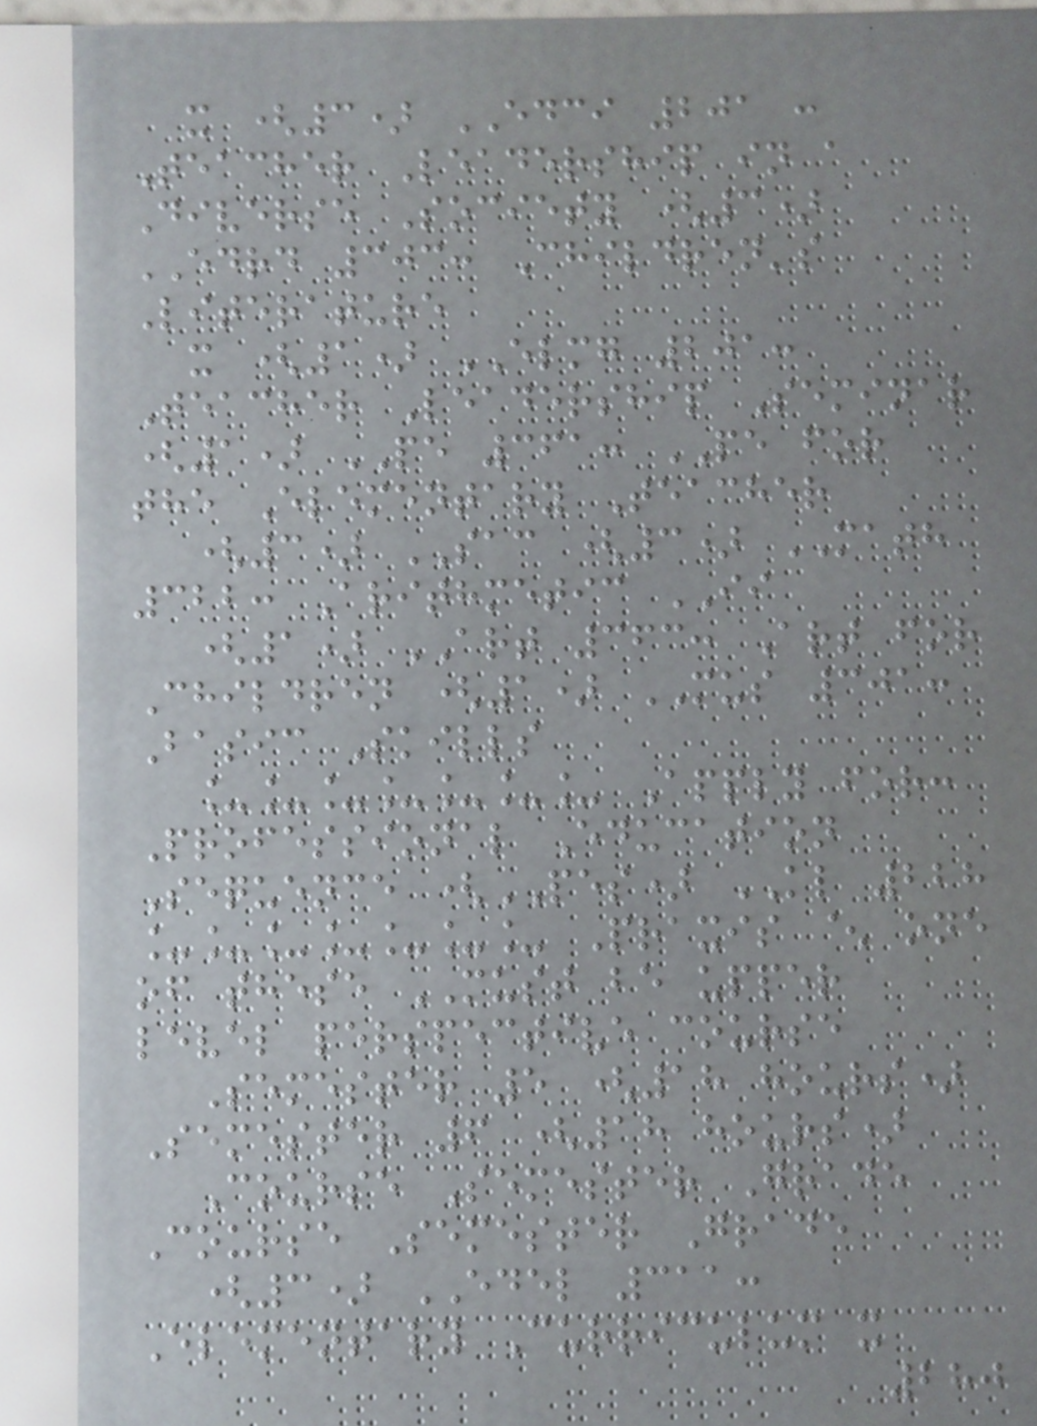x (3) EDCI 201 :
Teacher Leadership in a
Diverse Society (3)
EDRD 303: Children's
Literature
x (1) ELMG 201:
Teacher Leadership Seminar
(1) PE 361: PE for
the Elementary Teacher
(3) SAC (3) MATH
322: Arithmetic II
(1) ART 363: Art for
Children (1) MUS 301:
Basic Skills
_______ Apply for:
Professional Education
Sequence (PES) KL 228
_______ Praxis ^ one
of these MUST be upper
level perspective course
Semester 5 (18 hours)
Semester 6 (18 hours)
Course Semester Grade
Course Semester Grade
(3) EDEL 311:
Elementary Curriculum x
280
